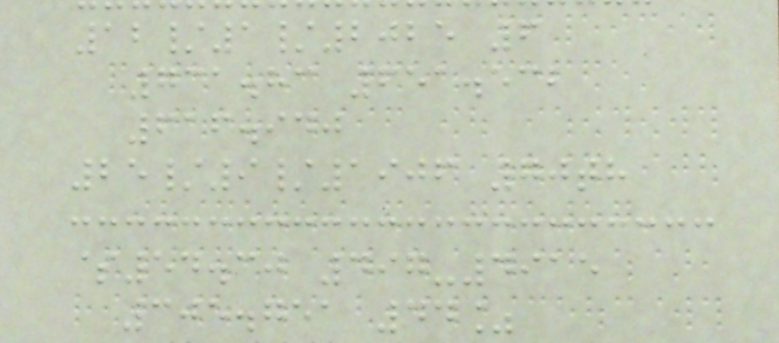12/1/2025 6
731.83 651.532
616.940
25/9/1906 70th
$54.30 497-4915
305.751 44%
